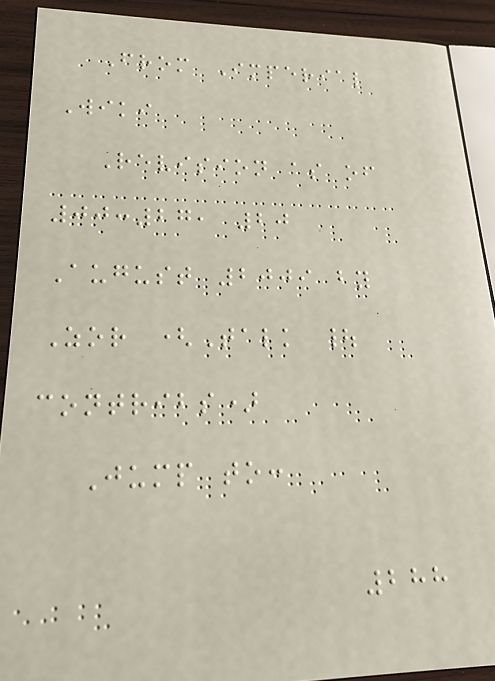From Imperial
Wiki
Revision as of
00:27, 20
August 2009 by
Zor (Talk |
contribs)
Jump to:
288
